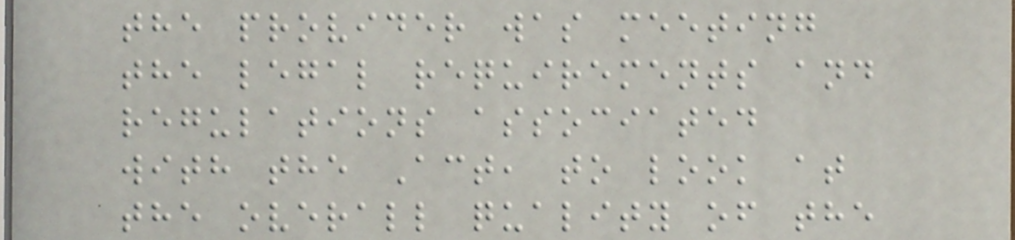the provider was meeting
the legal requirements and
regulations associated
with the Act, to look at
the overall quality of the
